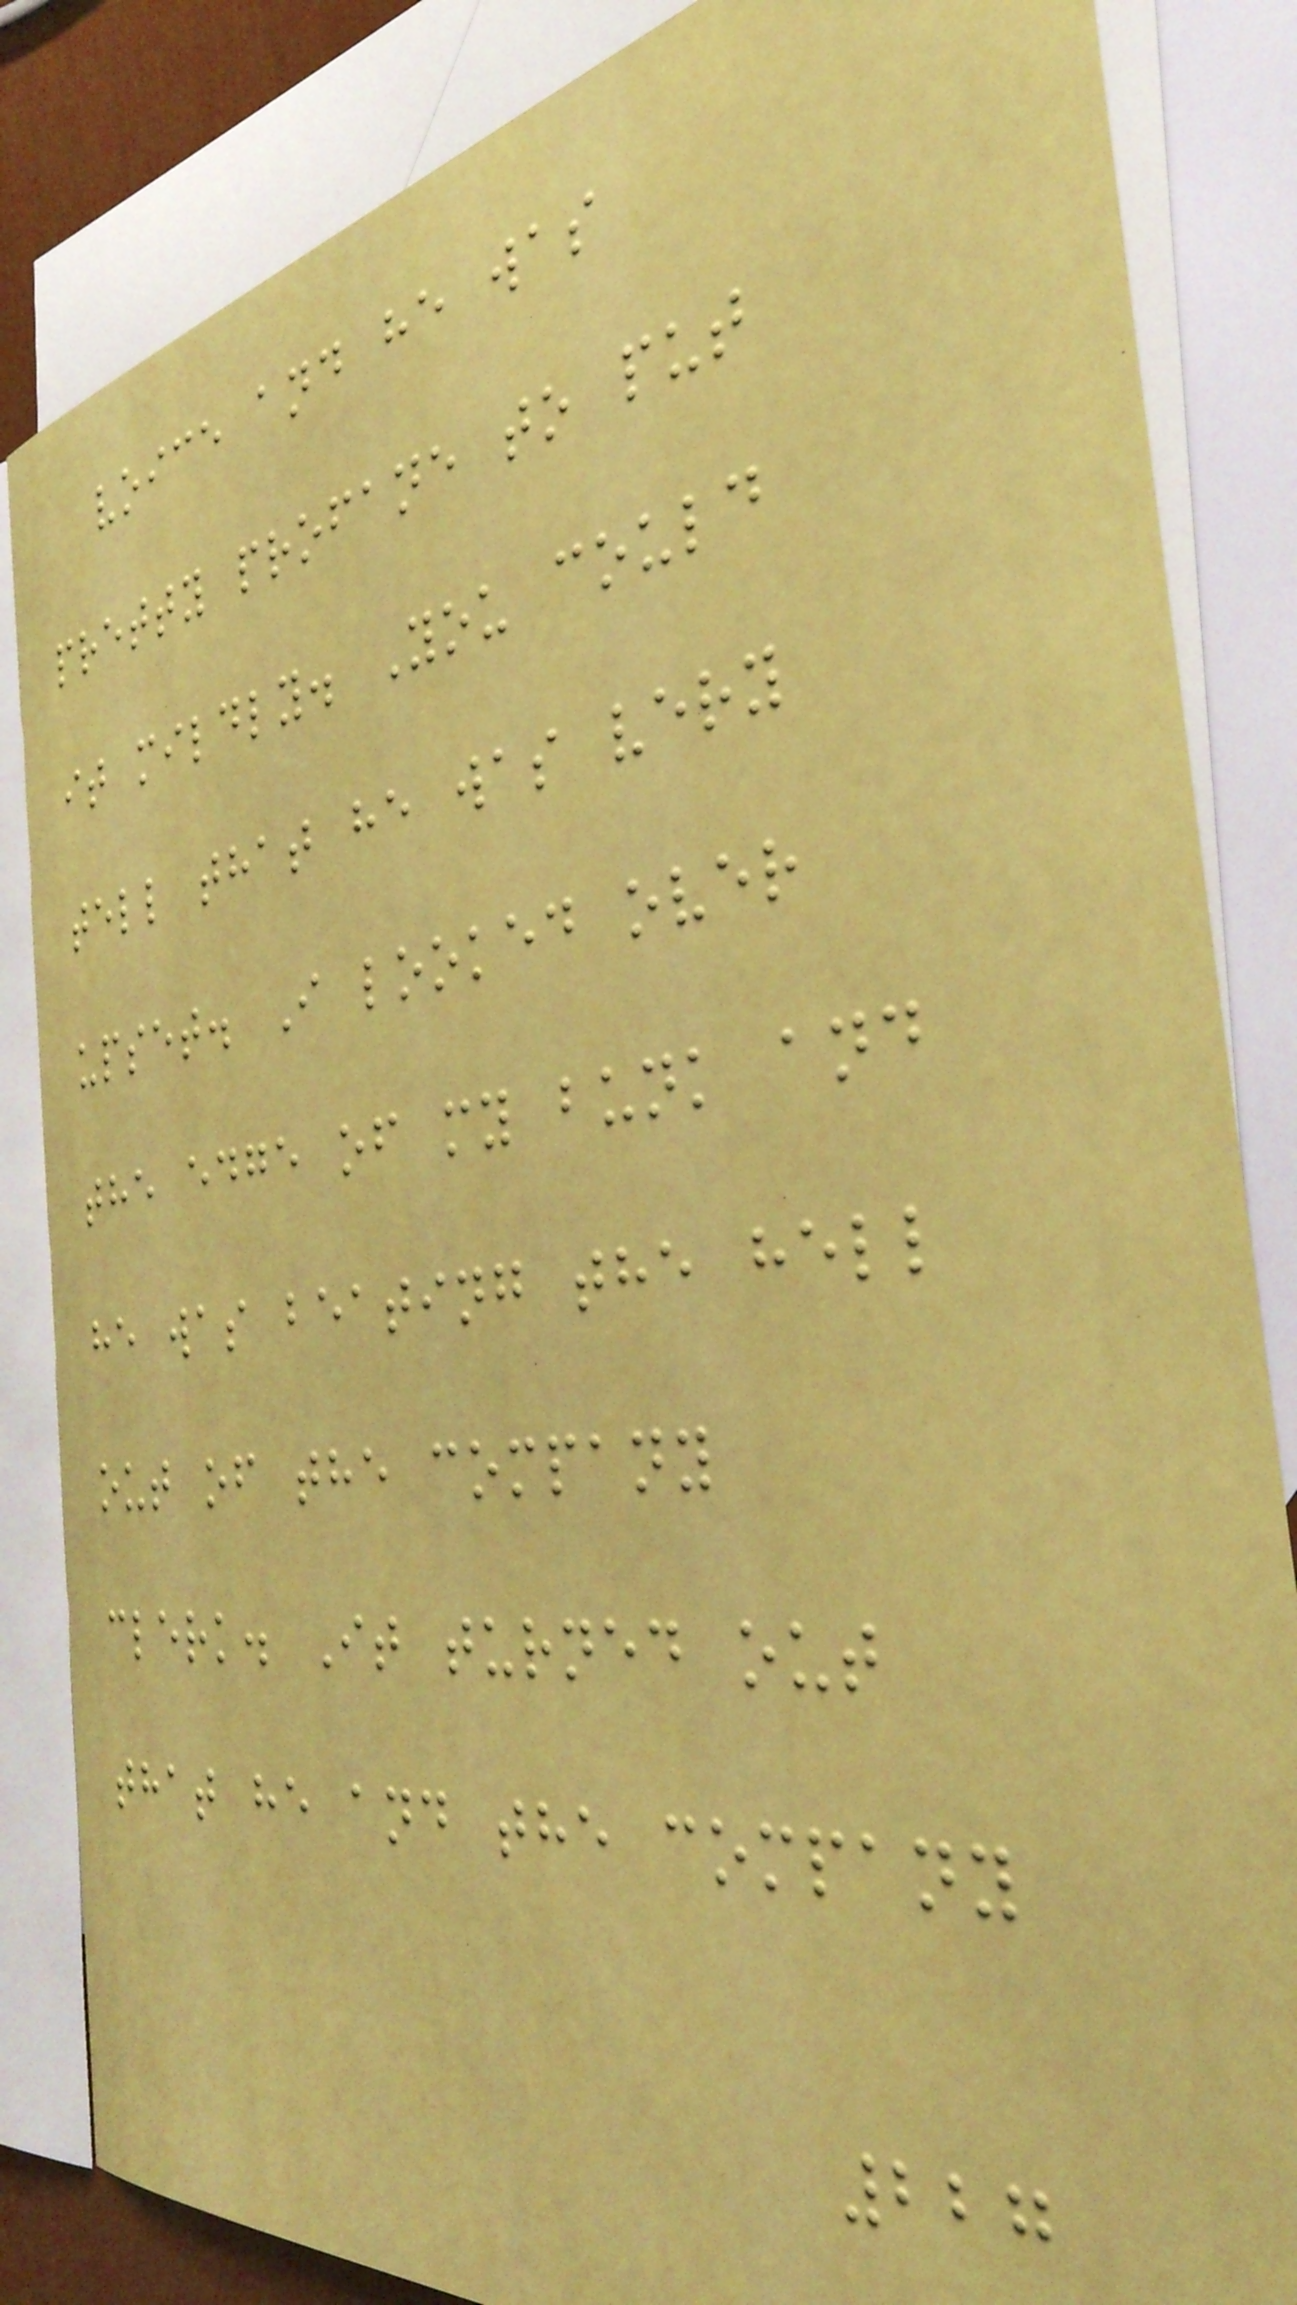voice and he was
pretty profane to put
it mildly. You could
tell that he was very
upset. I looked over
the edge of my bunk and
he was beating the hell
out of the company
clerk. It turned out
that he and the company
227
